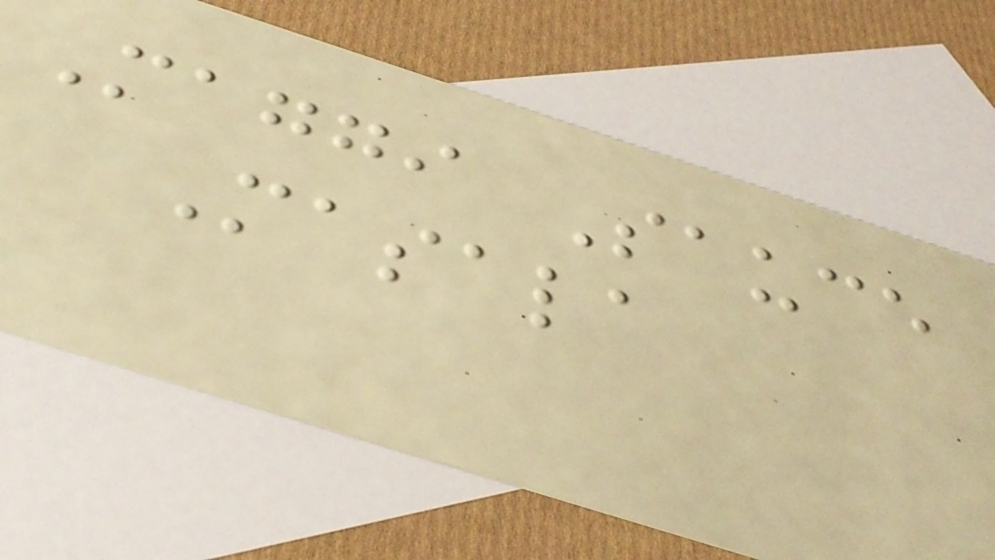Maggi Sauce
Masala
